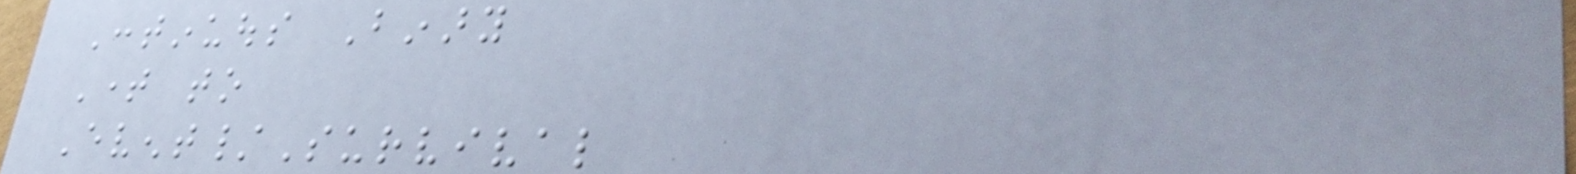Continuous Binary
Time to
Event/Survival
